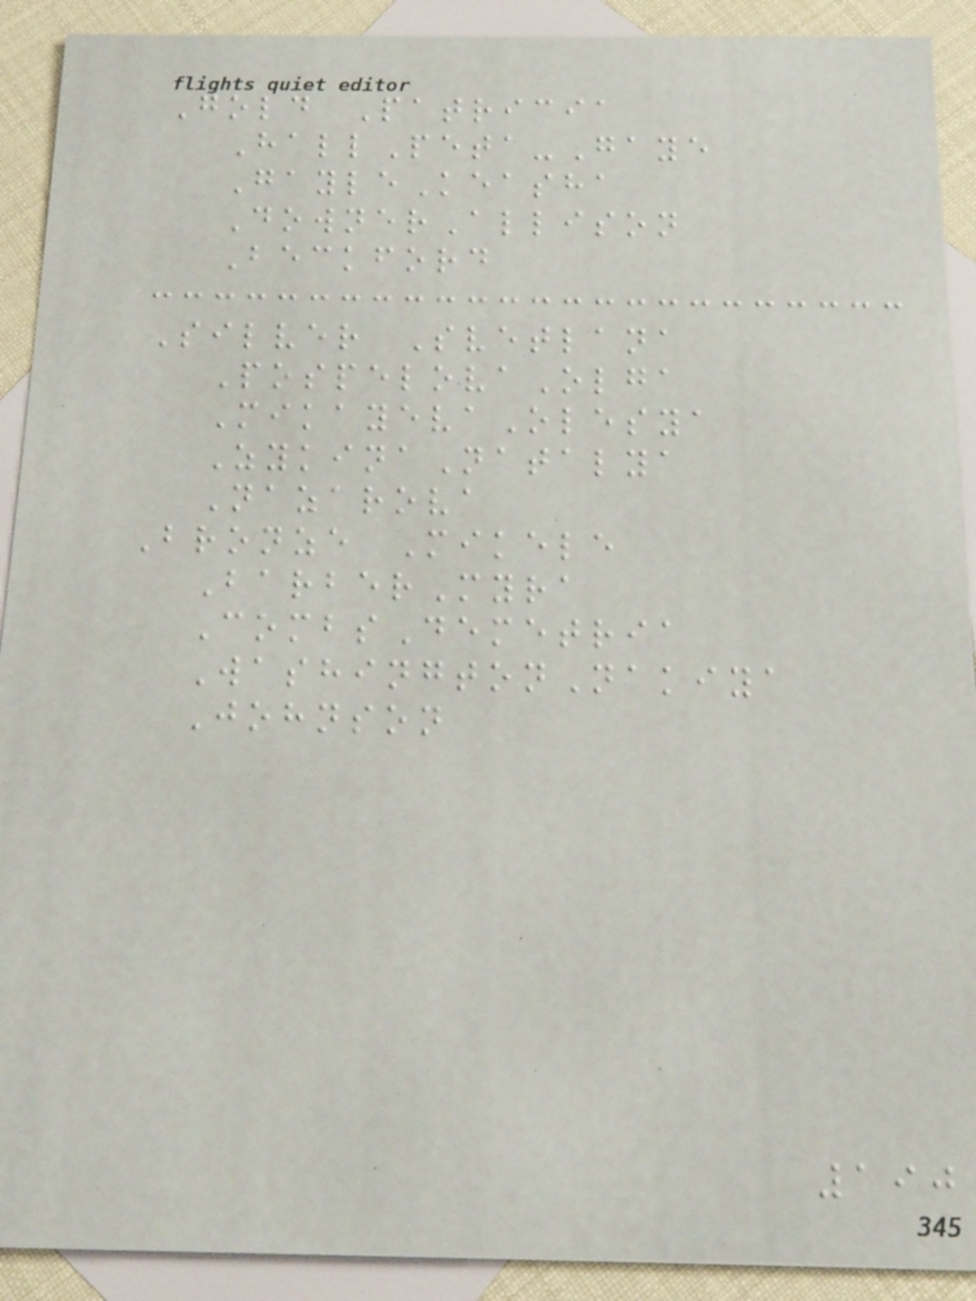Gold Patricia
HallPeta-Gaye
GayleKeasha
DownerAllison
Beckford
Silver Svetlana
PospelovaOlga
MikayevaOlesya
ZykinaNatalya
Nazarova
Bronze Mikele
BarberMyra
CombsDemetria
WashingtonNakiya
Johnson
190
